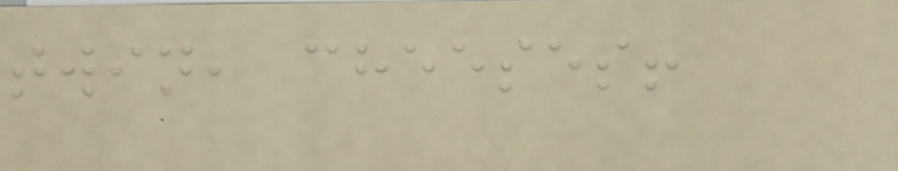twin, cheeses!
